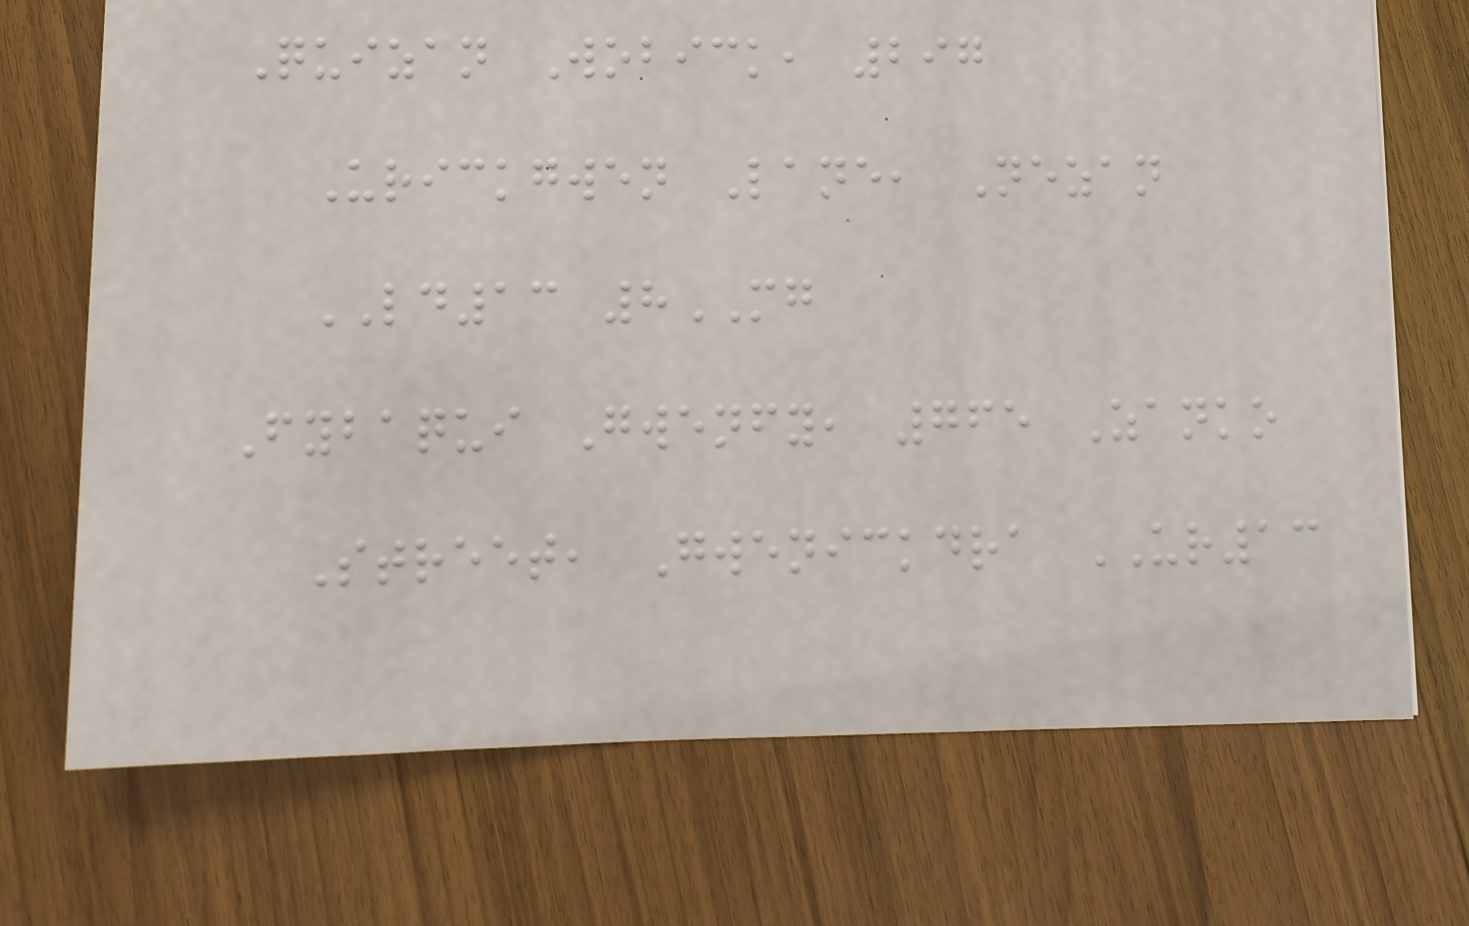Quizan Wobick, 297
Urickgwen Lane, Nezan
LD13 8MG
Fybaqui Gwenfy, 765 Zanko
Street, Gwenickdra UR13
